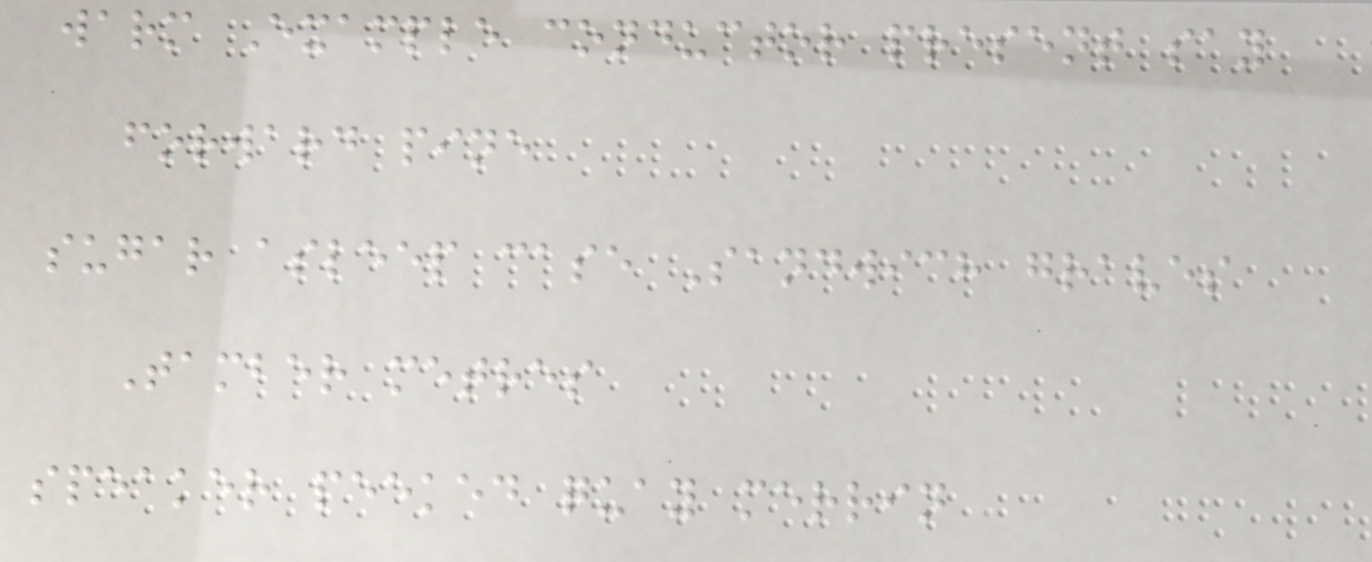warm Example conductor present say
forward pine
sugar asleep case Sandwich graves
Tamber metres
speaker peeked quay merrin
